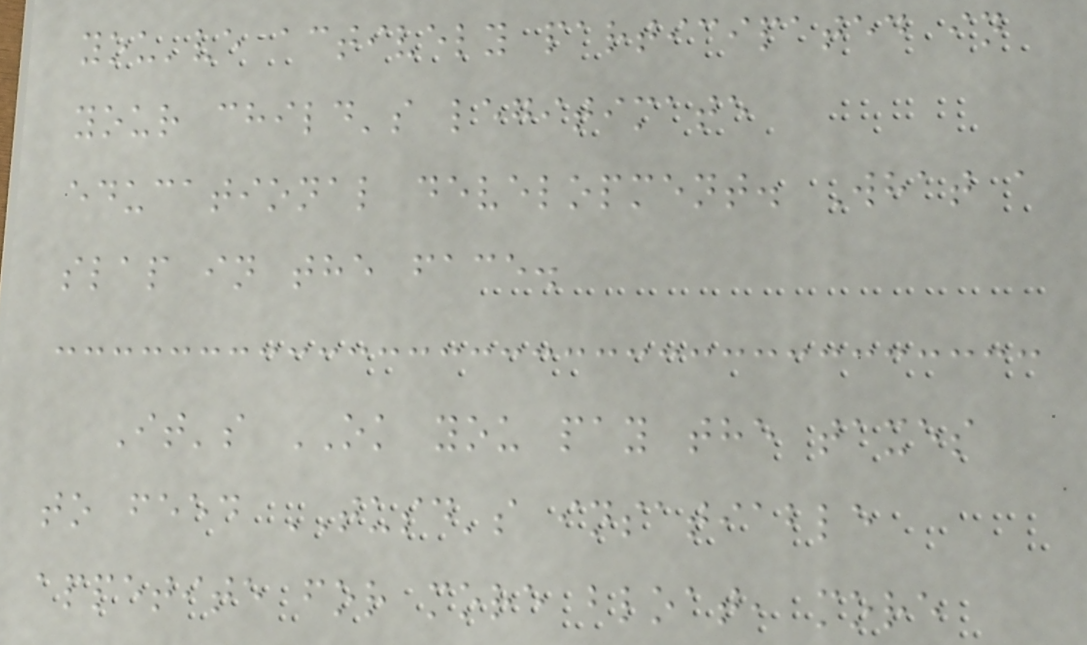you've actively participated in
your child's legitimate
educational development. What a
slap in the face.
It's OK you pay the taxes
to feed TUSD's insatiable
appetite for more bloat, more
